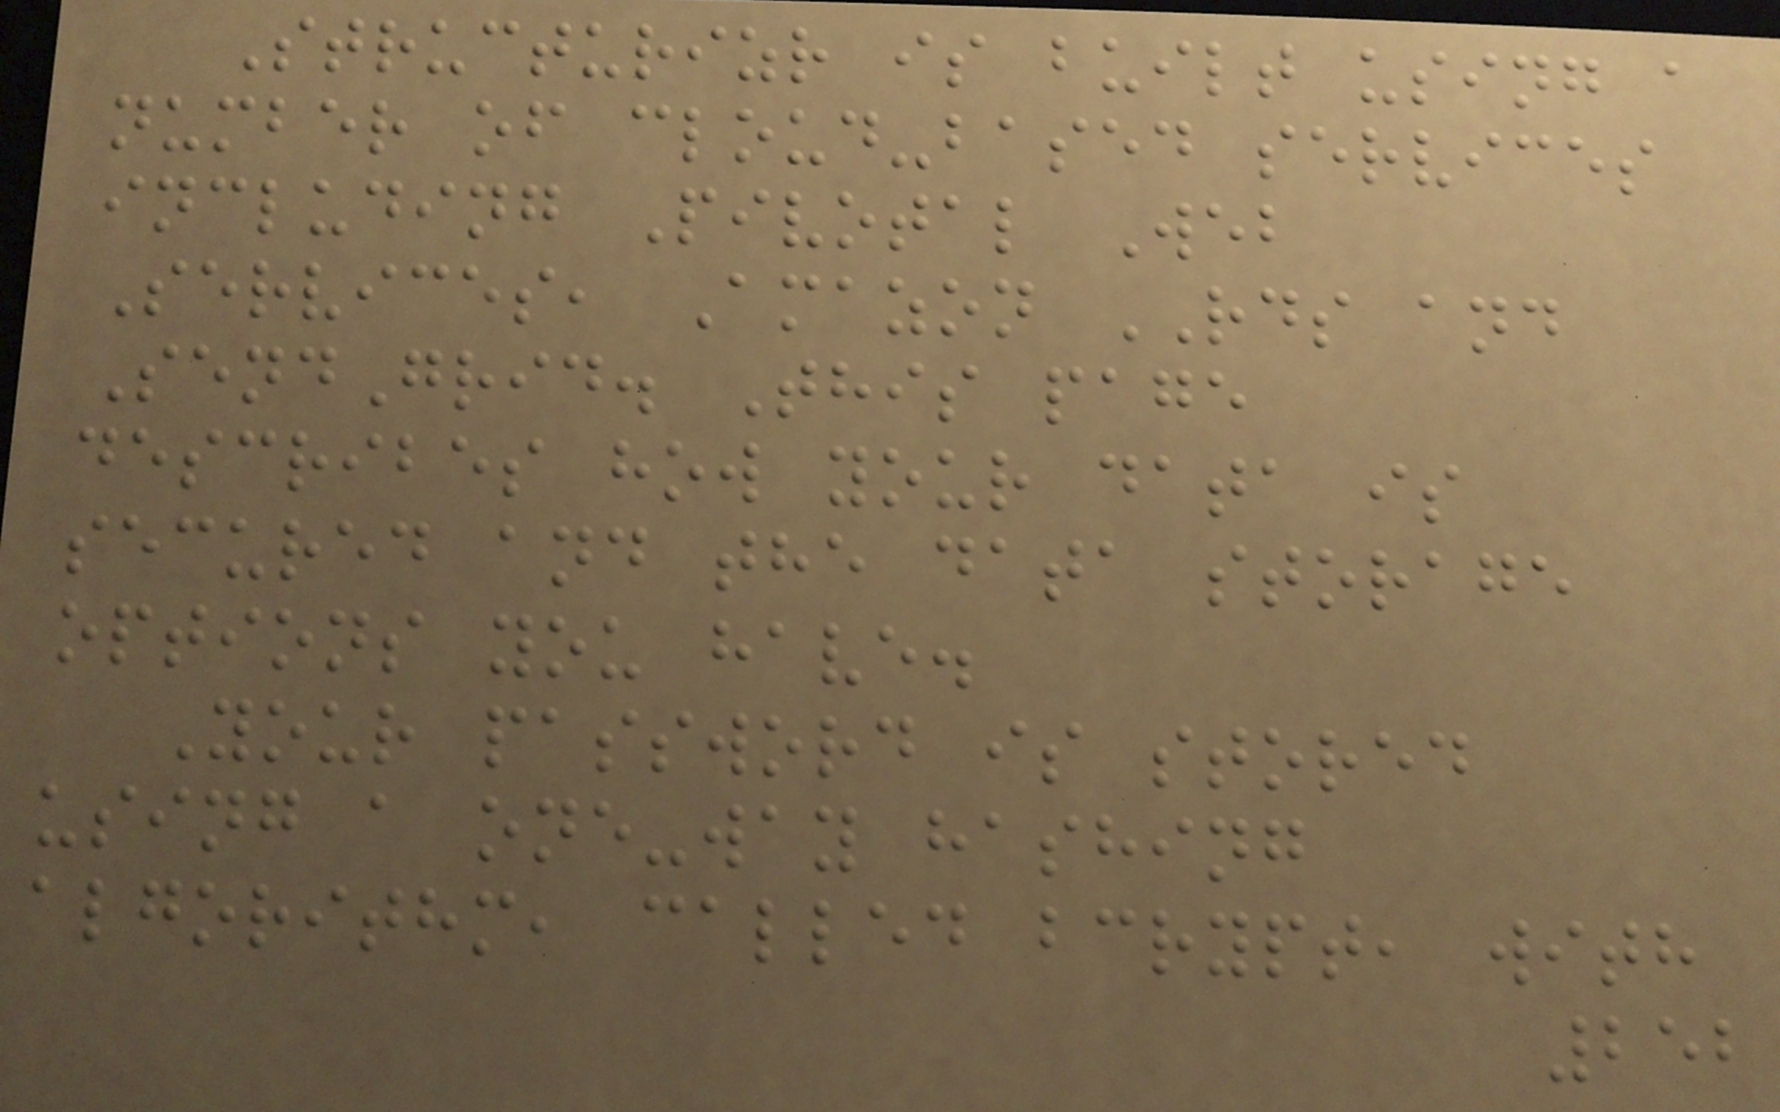Structurizr is built using a
number of cloud-based services
including Pivotal Web
Services, Amazon RDS and
SendGrid. This page
describes how your data is
secured and the data storage
options you have.
Your password is stored
using a one-way hashing
algorithm, called bcrypt, with
252
